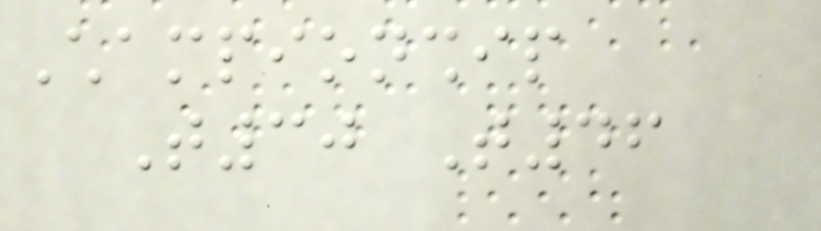Championship
T30 T46
